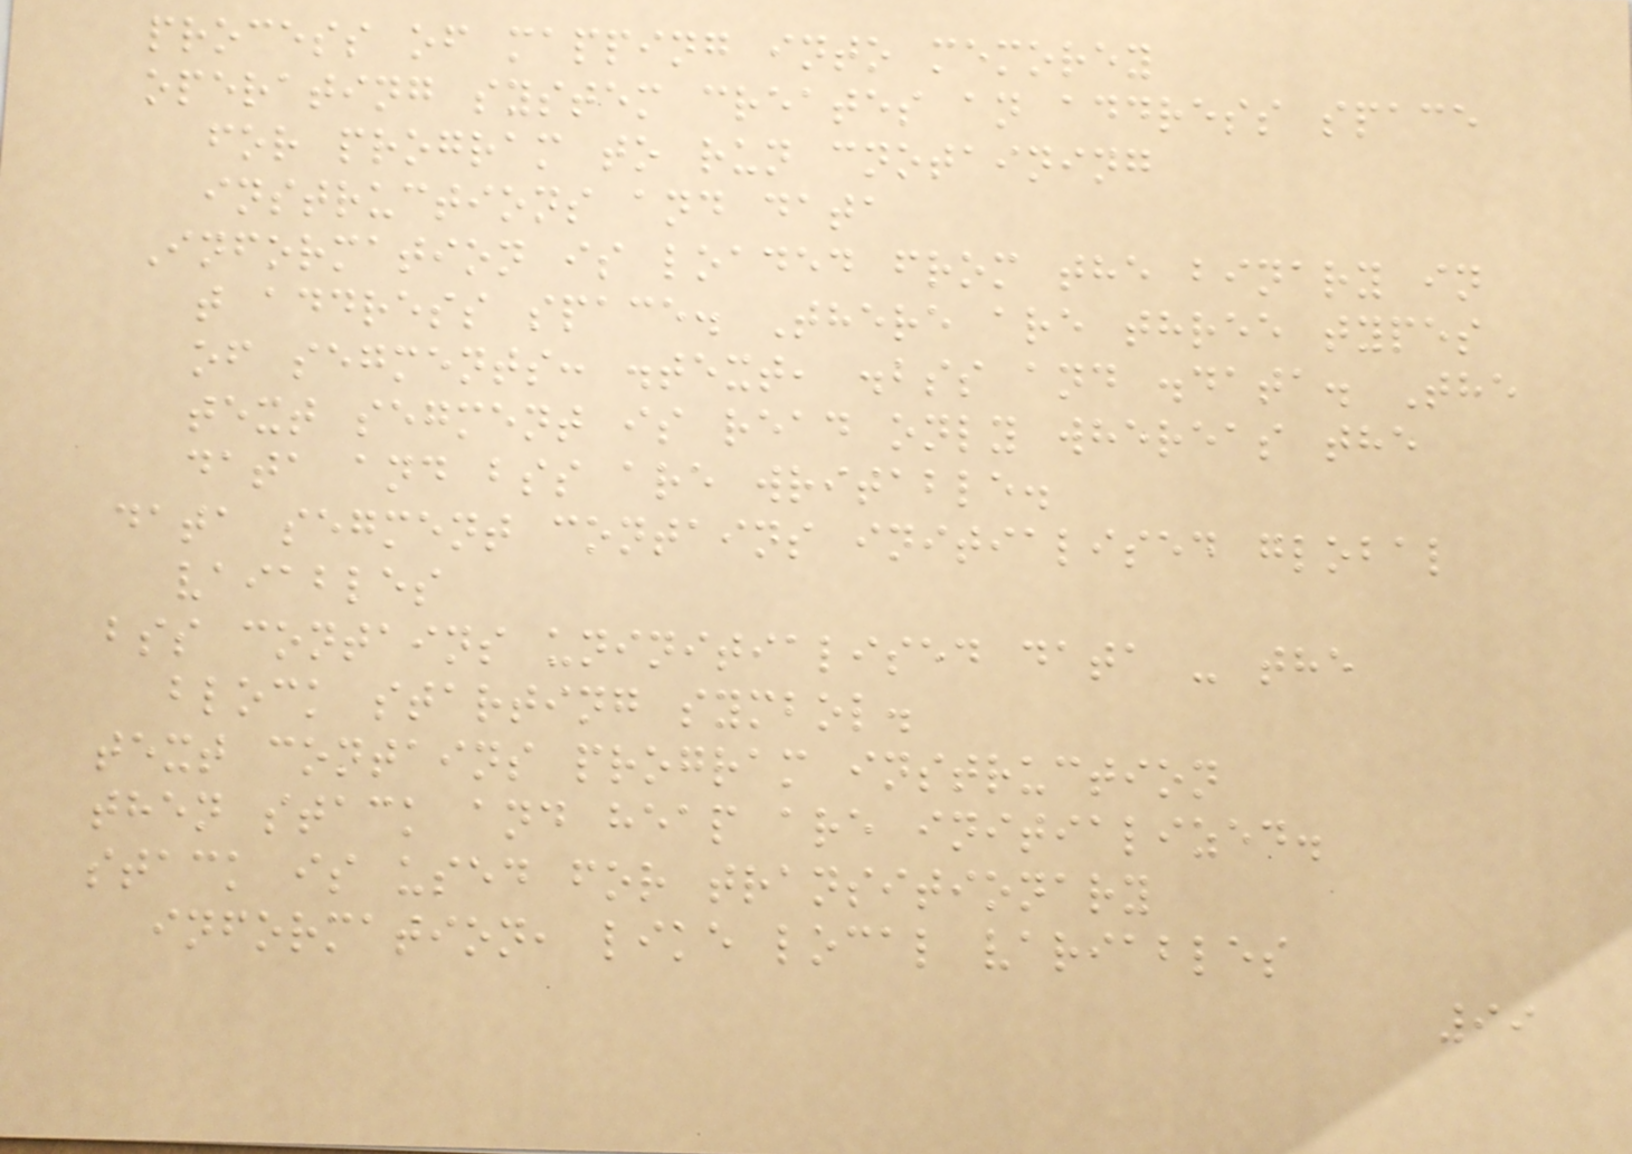process of mapping into memorey
operating system creates an address space
for program to run cnotaining
instructions and data
Information is loaded from the binary in
t address space. There are three types
of segments: .text, .bss and .data. The
text segment is read only whereas the
data and bss are writable.
data segment contains initialised global
vaiables
bss contains uninitialised data - the
block starting symbol.
text contains program instruction
then stack and heap are initialized.
stack is used for transitionary
information, like local variables
99
